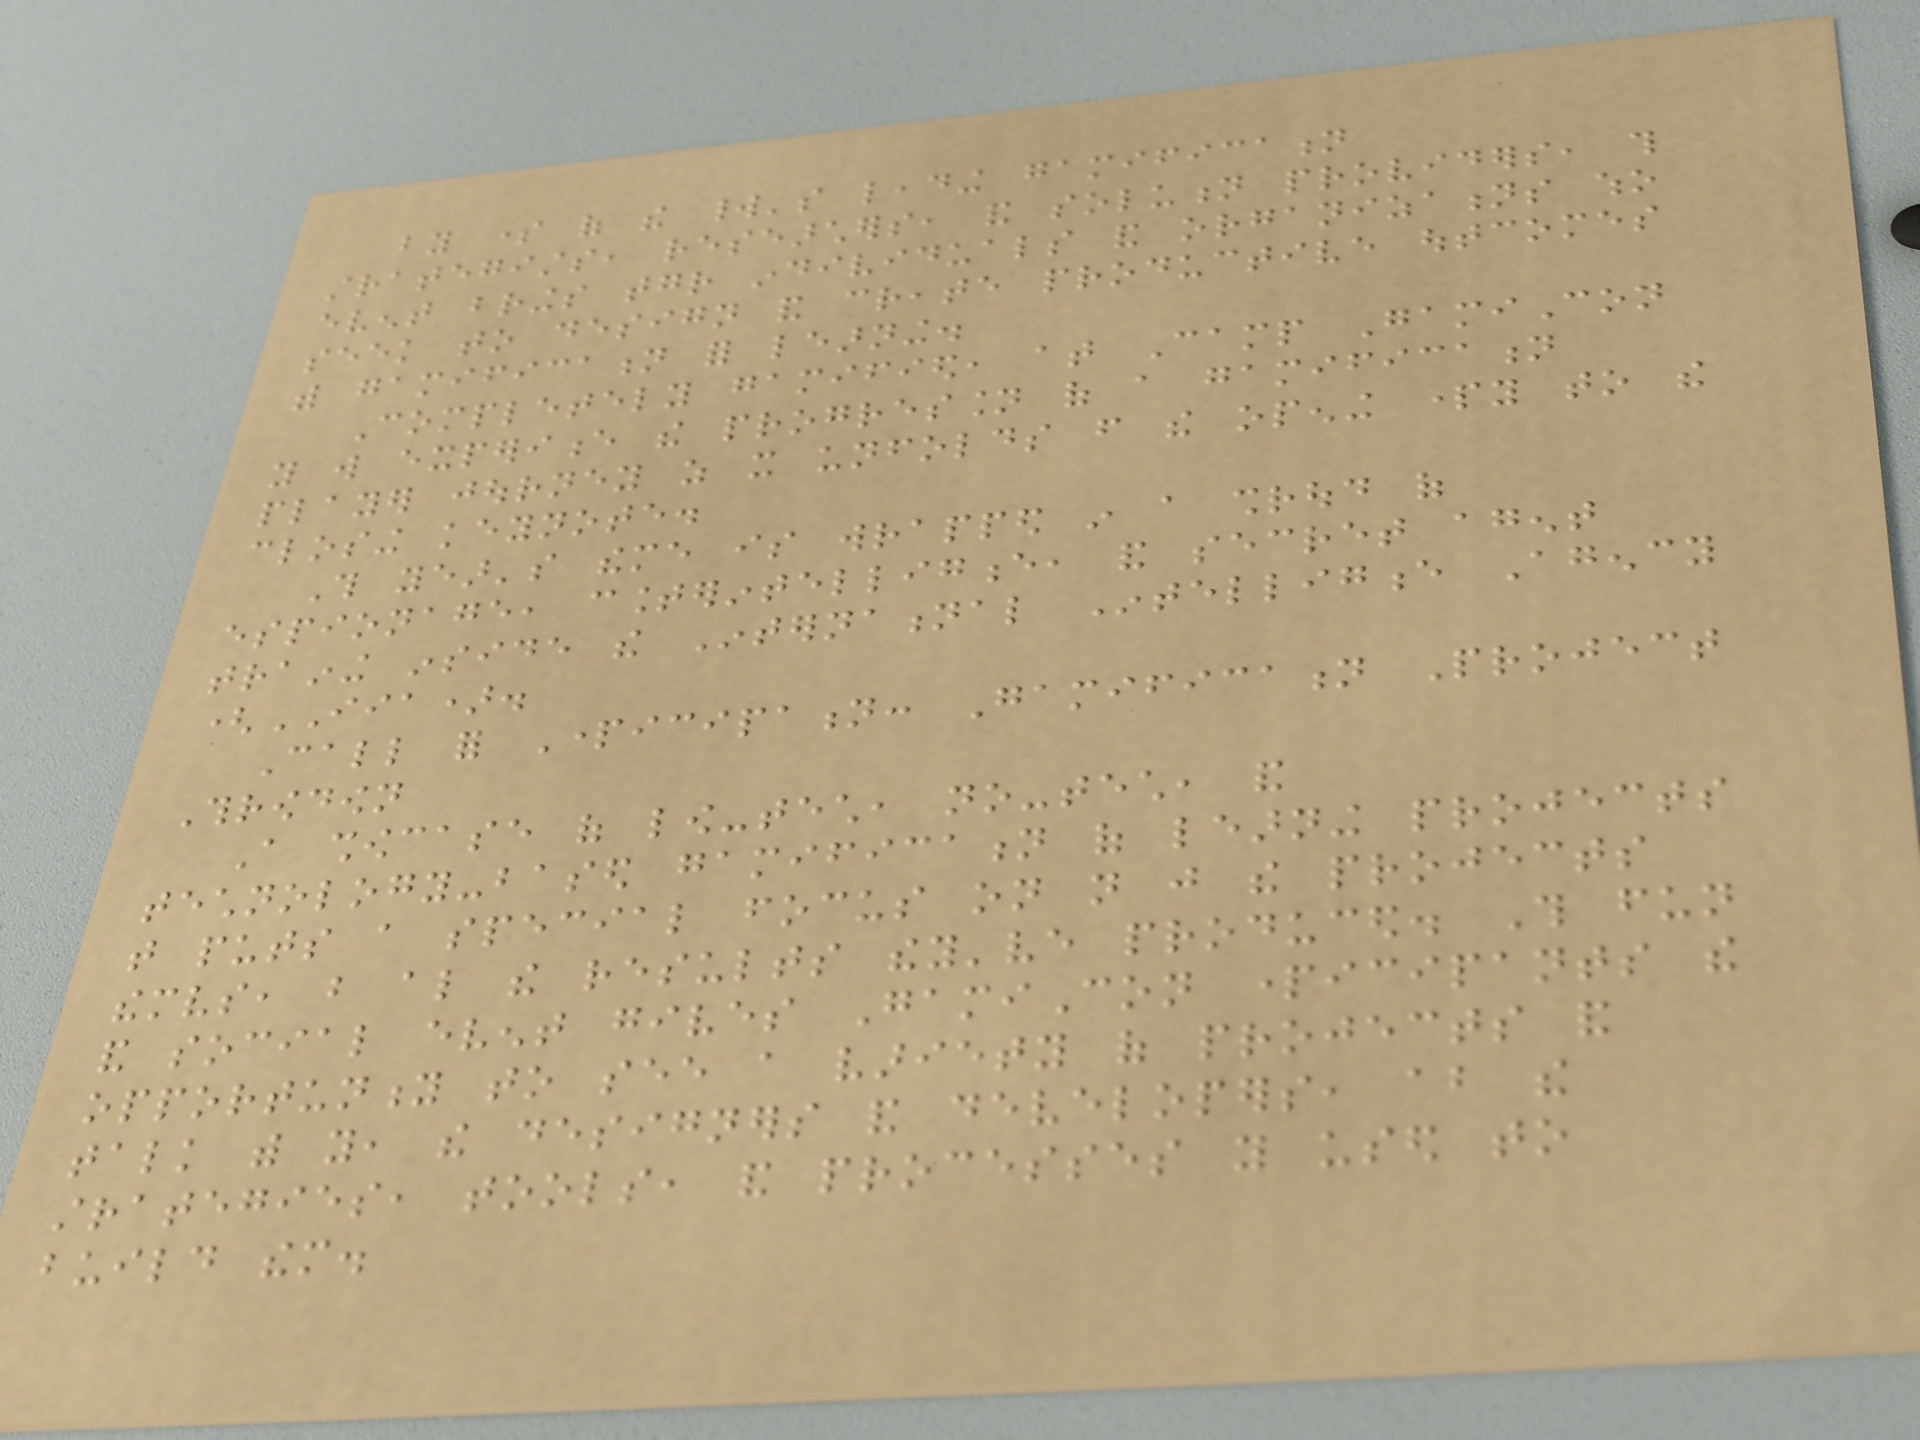by some of the world's leading gamification
strategists, researchers, and solution providers, this
event brings together individuals and organizations who
seek to design and create productive outcomes
with gamification for learning.
Completely gamified, at Camp GamiCon
you will experience the progression of a gamification
player journey as it unfolds from the opening party to the
closing keynote.
This year's theme is wrapped in a shroud of
espionage, counterintelligence, and secret agent
training inside the International Intelligence Agency
(IIA).
Call for Participation: Gamification Project
Throwdown
A showcase of low-tech, no-tech, and
technology-based gamification of learning projects
that puts a special focus on not just the projects
themselves, but also the results they've produced. This fun
and social event gives GamiCon participants the
opportunity to see a variety of projects and
talk with you, the designers and developers, about the
strategies, tools, and processes you used to
build them.
